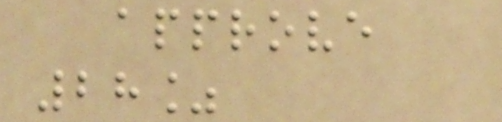approve
28%
